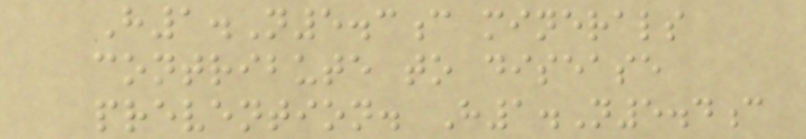H1.N5.3c minerals
contribute to disease
prevention. H1.N5.4c
